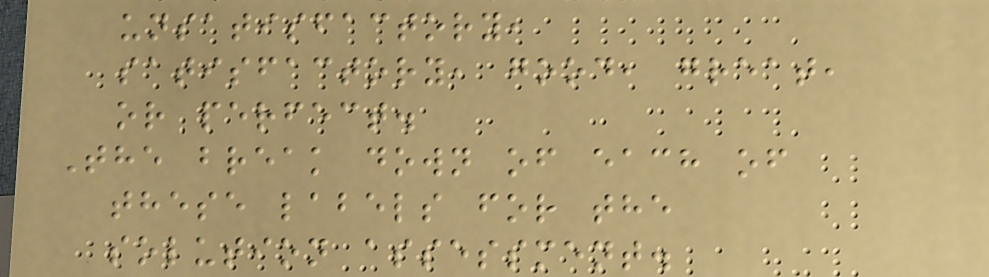unsatisfactory,
satisfactory, good, great,
or perfect.
The break down of each of
these labels for the
solution assessment.
